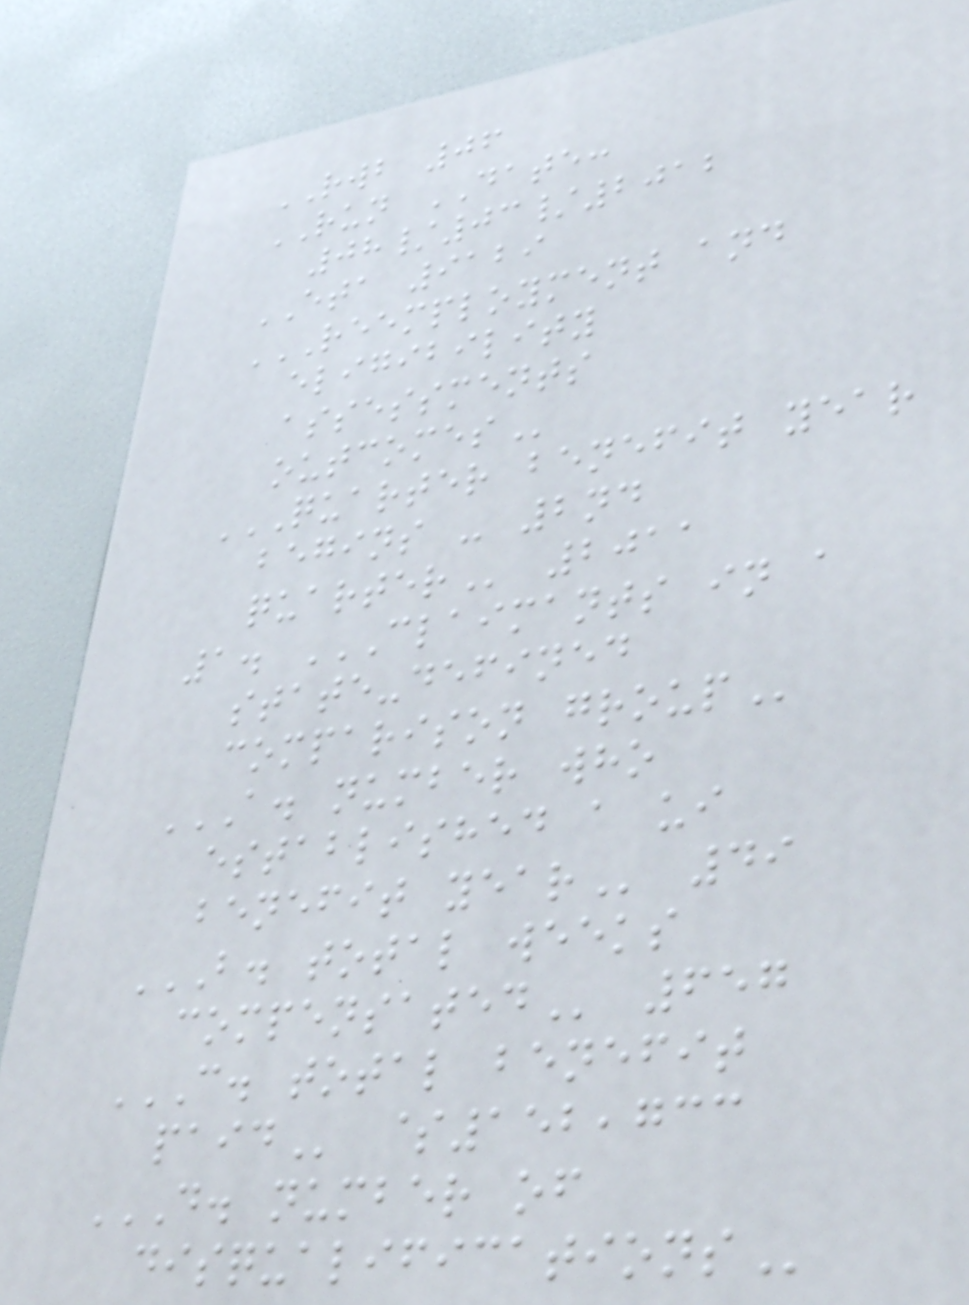RWB 06
RUN DATE:
08/03/2012
ETA 9129
REEMPLOYMENT AND
ELIGIBILITY
ASSESSMENTS
OUTCOMES
QUARTER BENEFIT YEAR
BEGINS - 2ND
QUARTER 2011
1. CLAIMANTS IN A
STATE-DEFINED
COMPARISON GROUP
A. NUMBER WHO
ESTABLISHED A UI
BENEFIT YEAR 49
B. TOTAL WEEKS
COMPENSATED 657
C. TOTAL BENEFIT
PAID $152,733
D. NUMBER OF
DISQUALIFICATIONS
